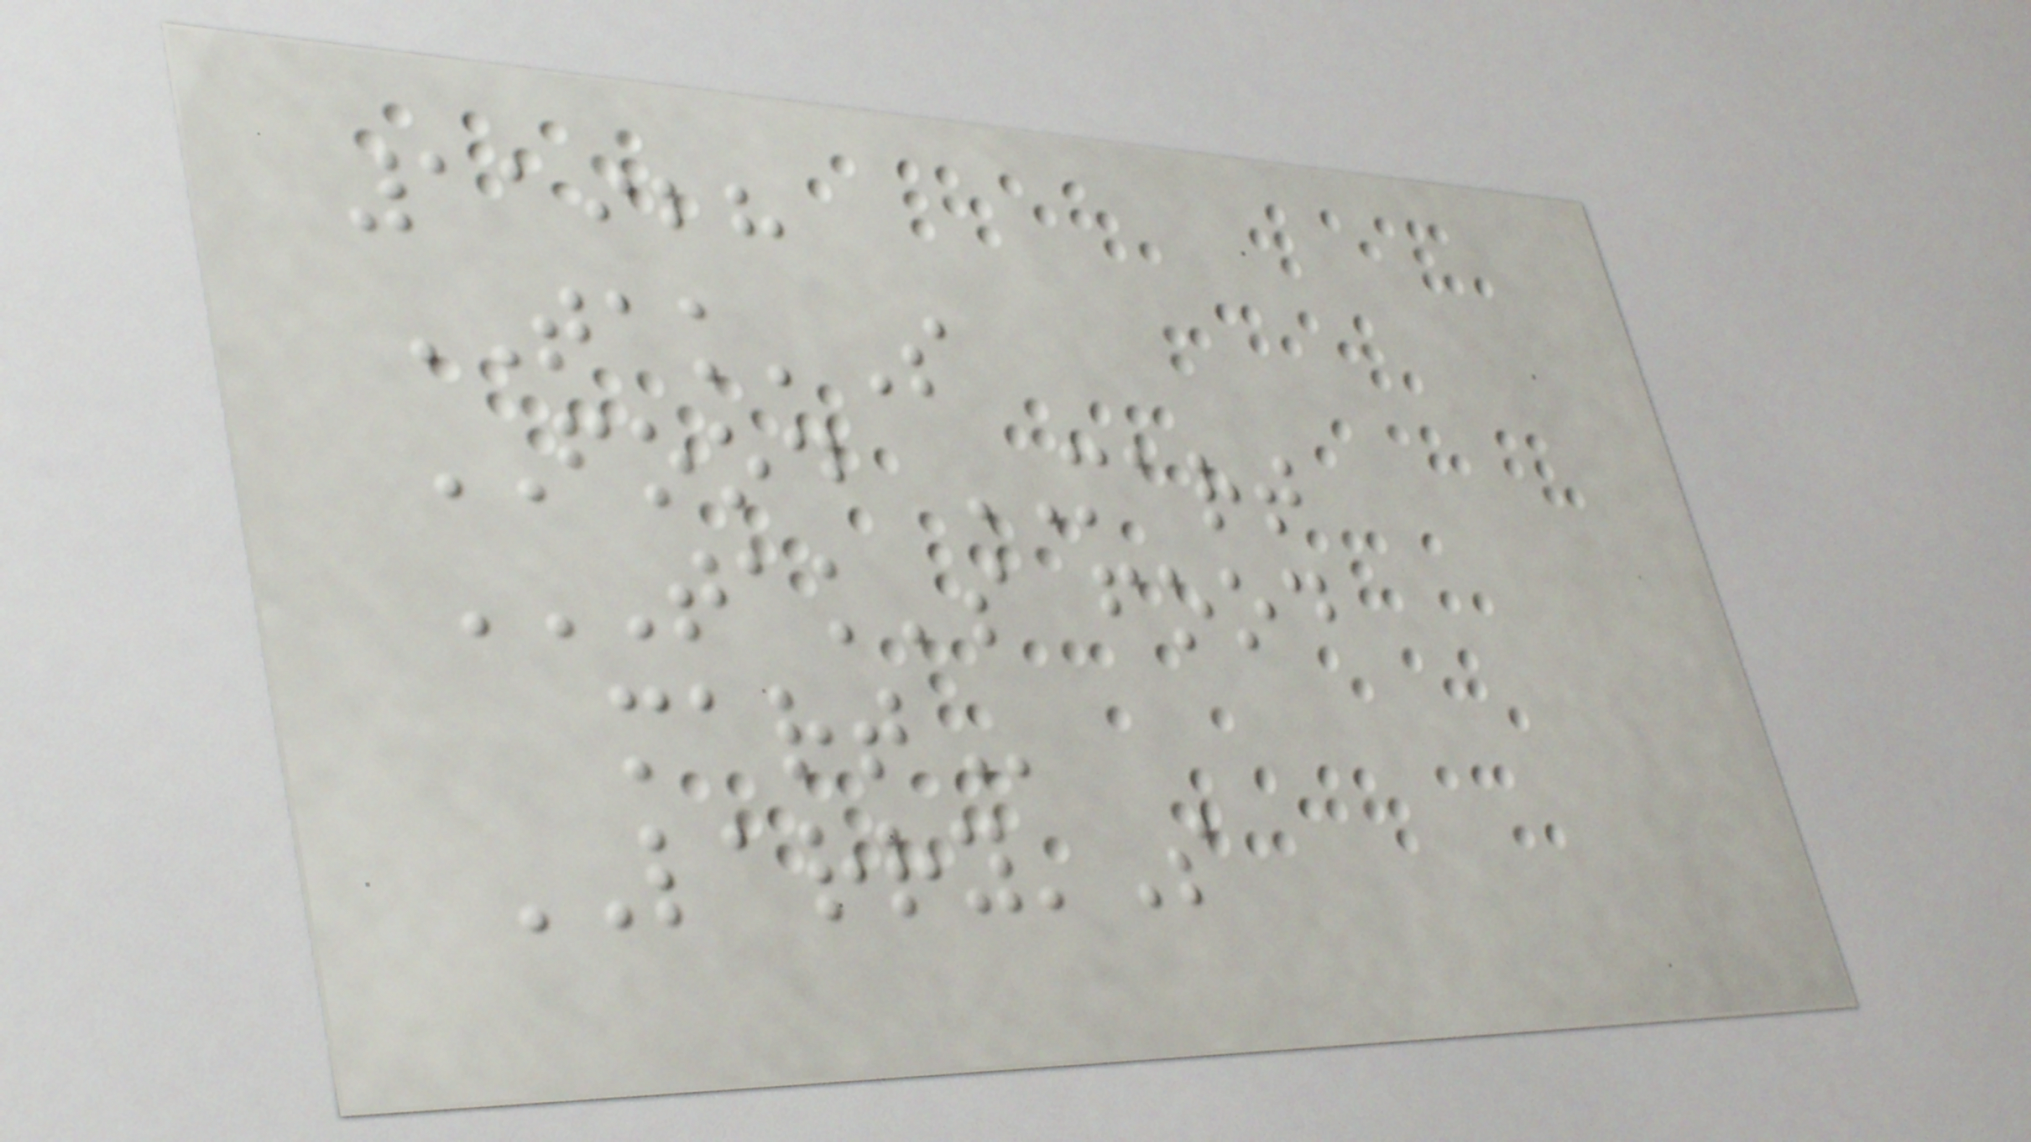11928
TAK'S
FOOD MART
TAK'S FOOD
MART
LARRY'S
